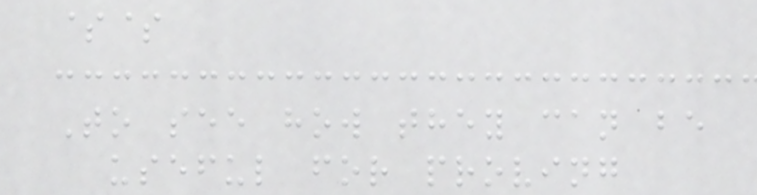$$
To see how they can be
useful for proving
